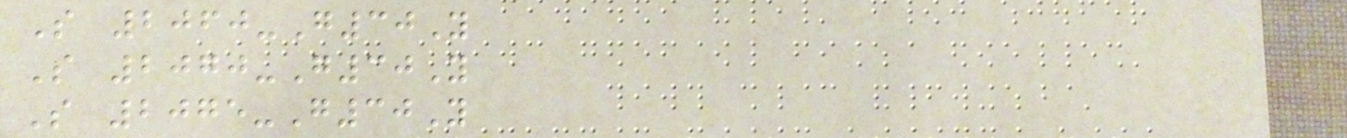S 2060-G30Y
S 2070-G30Y
S 2075-G30Y
